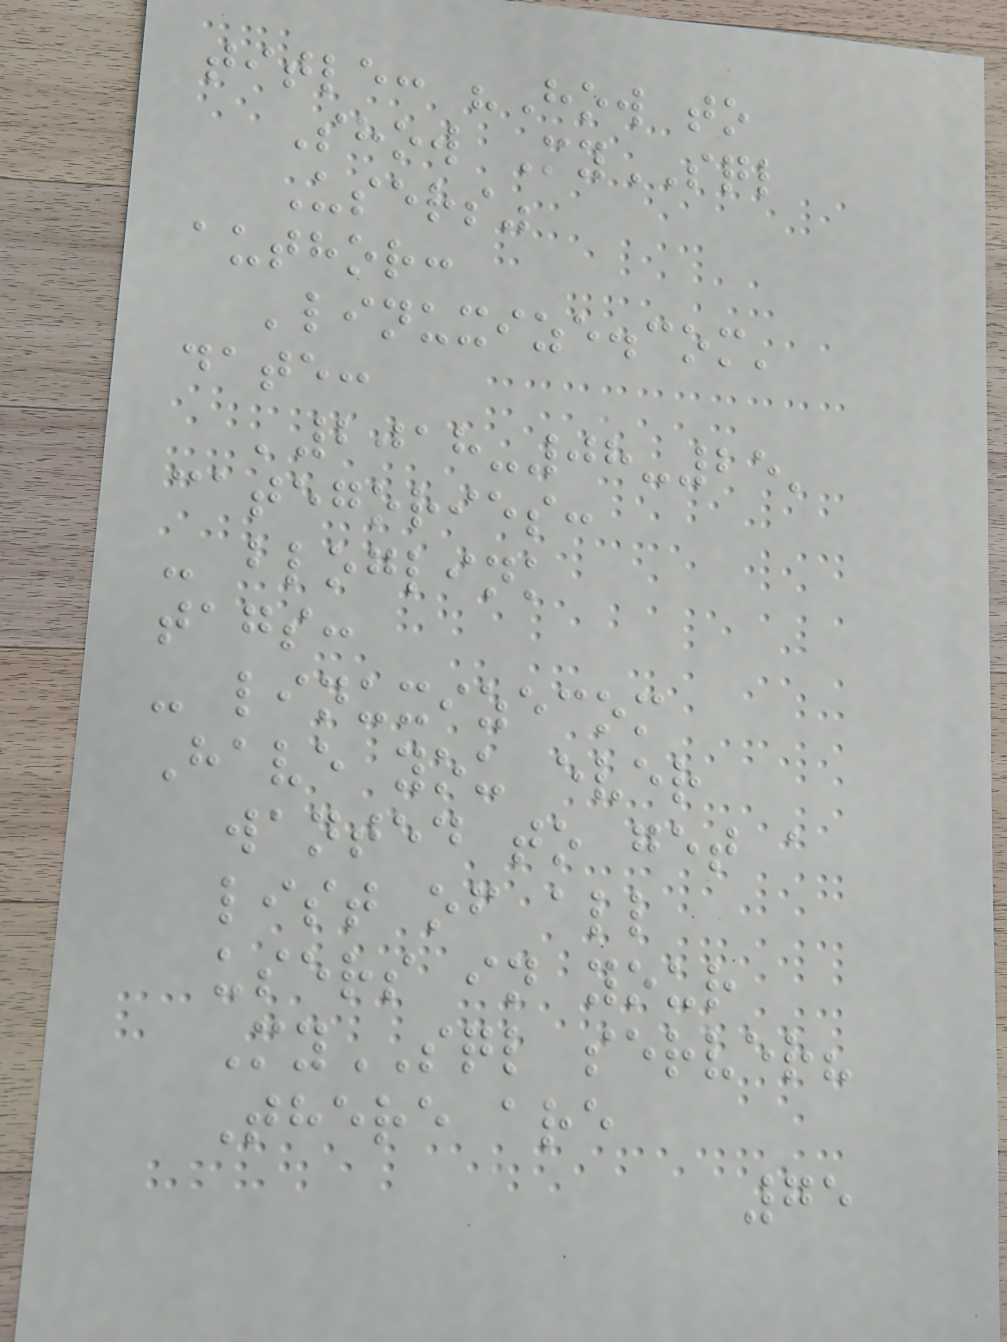title: "How to
Show MySQL
Users"
author:
'linuxize.com'
date:
'2018-08-25'
categories:
- bloglink
tags:
- linuxizecom
Have you ever
wanted to get a
list of all
users in your
MySQL server?
There are
75
